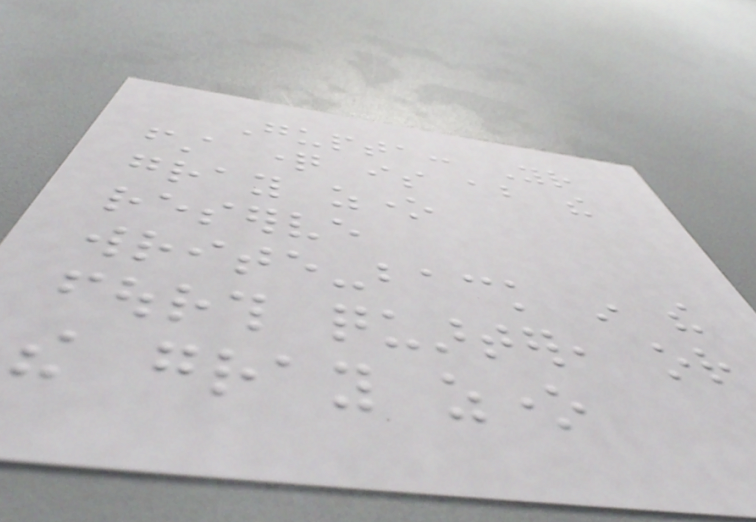Gupta: Your
first question is about the
gray zone
reserve
write-back in the
fourth quarter, or
the gray zone
